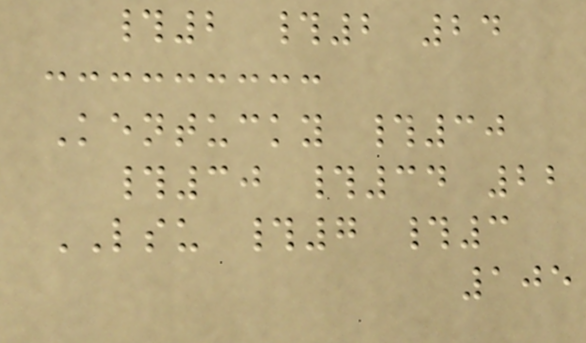#2 #2 24
Kentucky #30
#30 #34 22
LSU #7 #3
105
